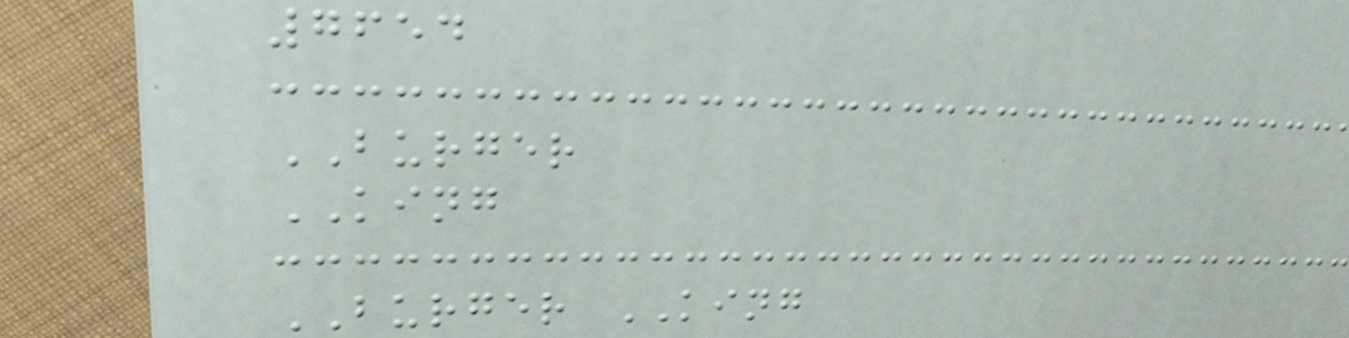7654
BURGER
KING
BURGER KING
